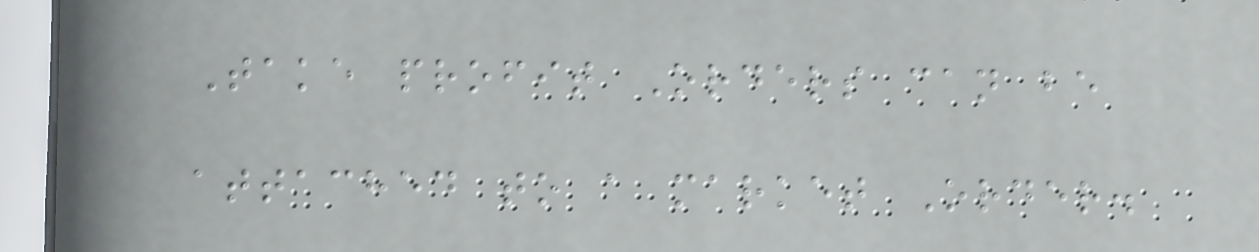Take profit Orders can be
attached to a market Order.
